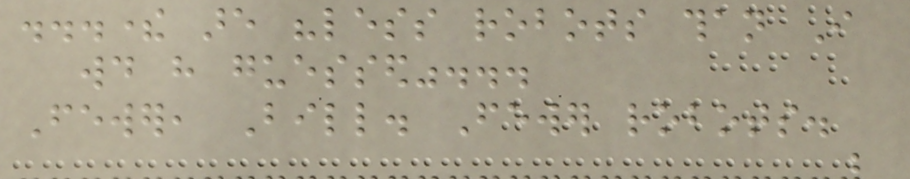...there are "less robots than I
would have guessed"...
Fewer, Bill. Fewer robots.
